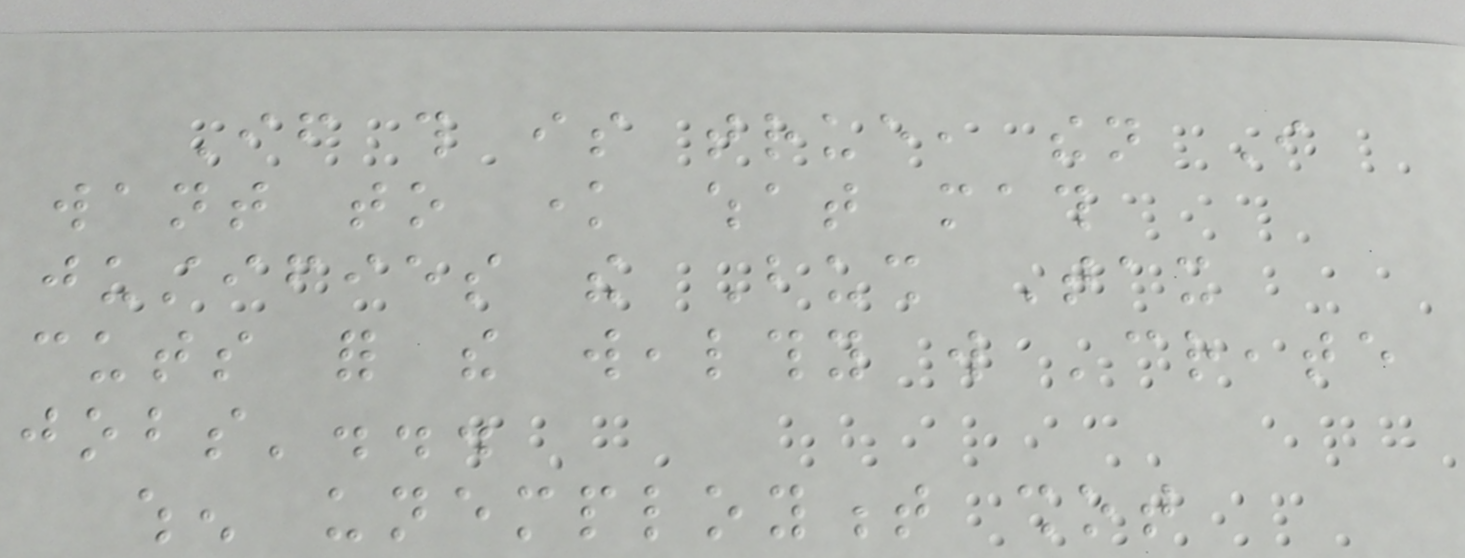If this is true, then I
want to know what math
justifies the Bush Tax
cuts for the wealthy will 'create
jobs'...
when unemployment shot
